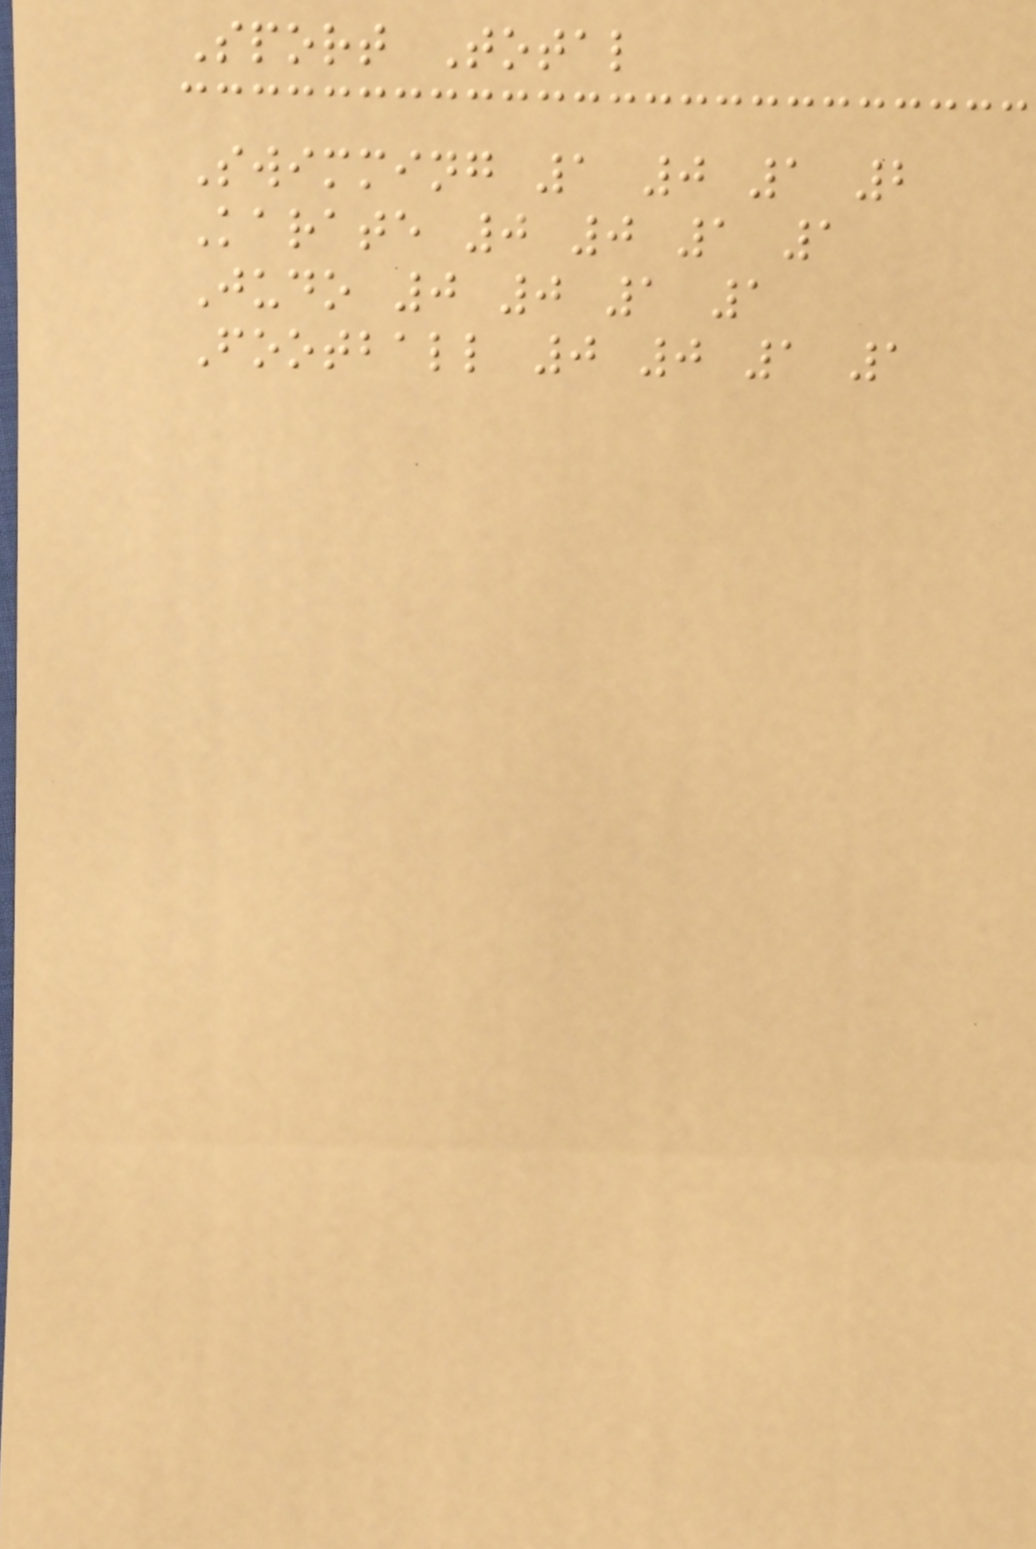Sport Total
Swimming 1 0 1 2
Karate 0 0 1 1
Judo 0 0 1 1
Football 0 0 1 1
